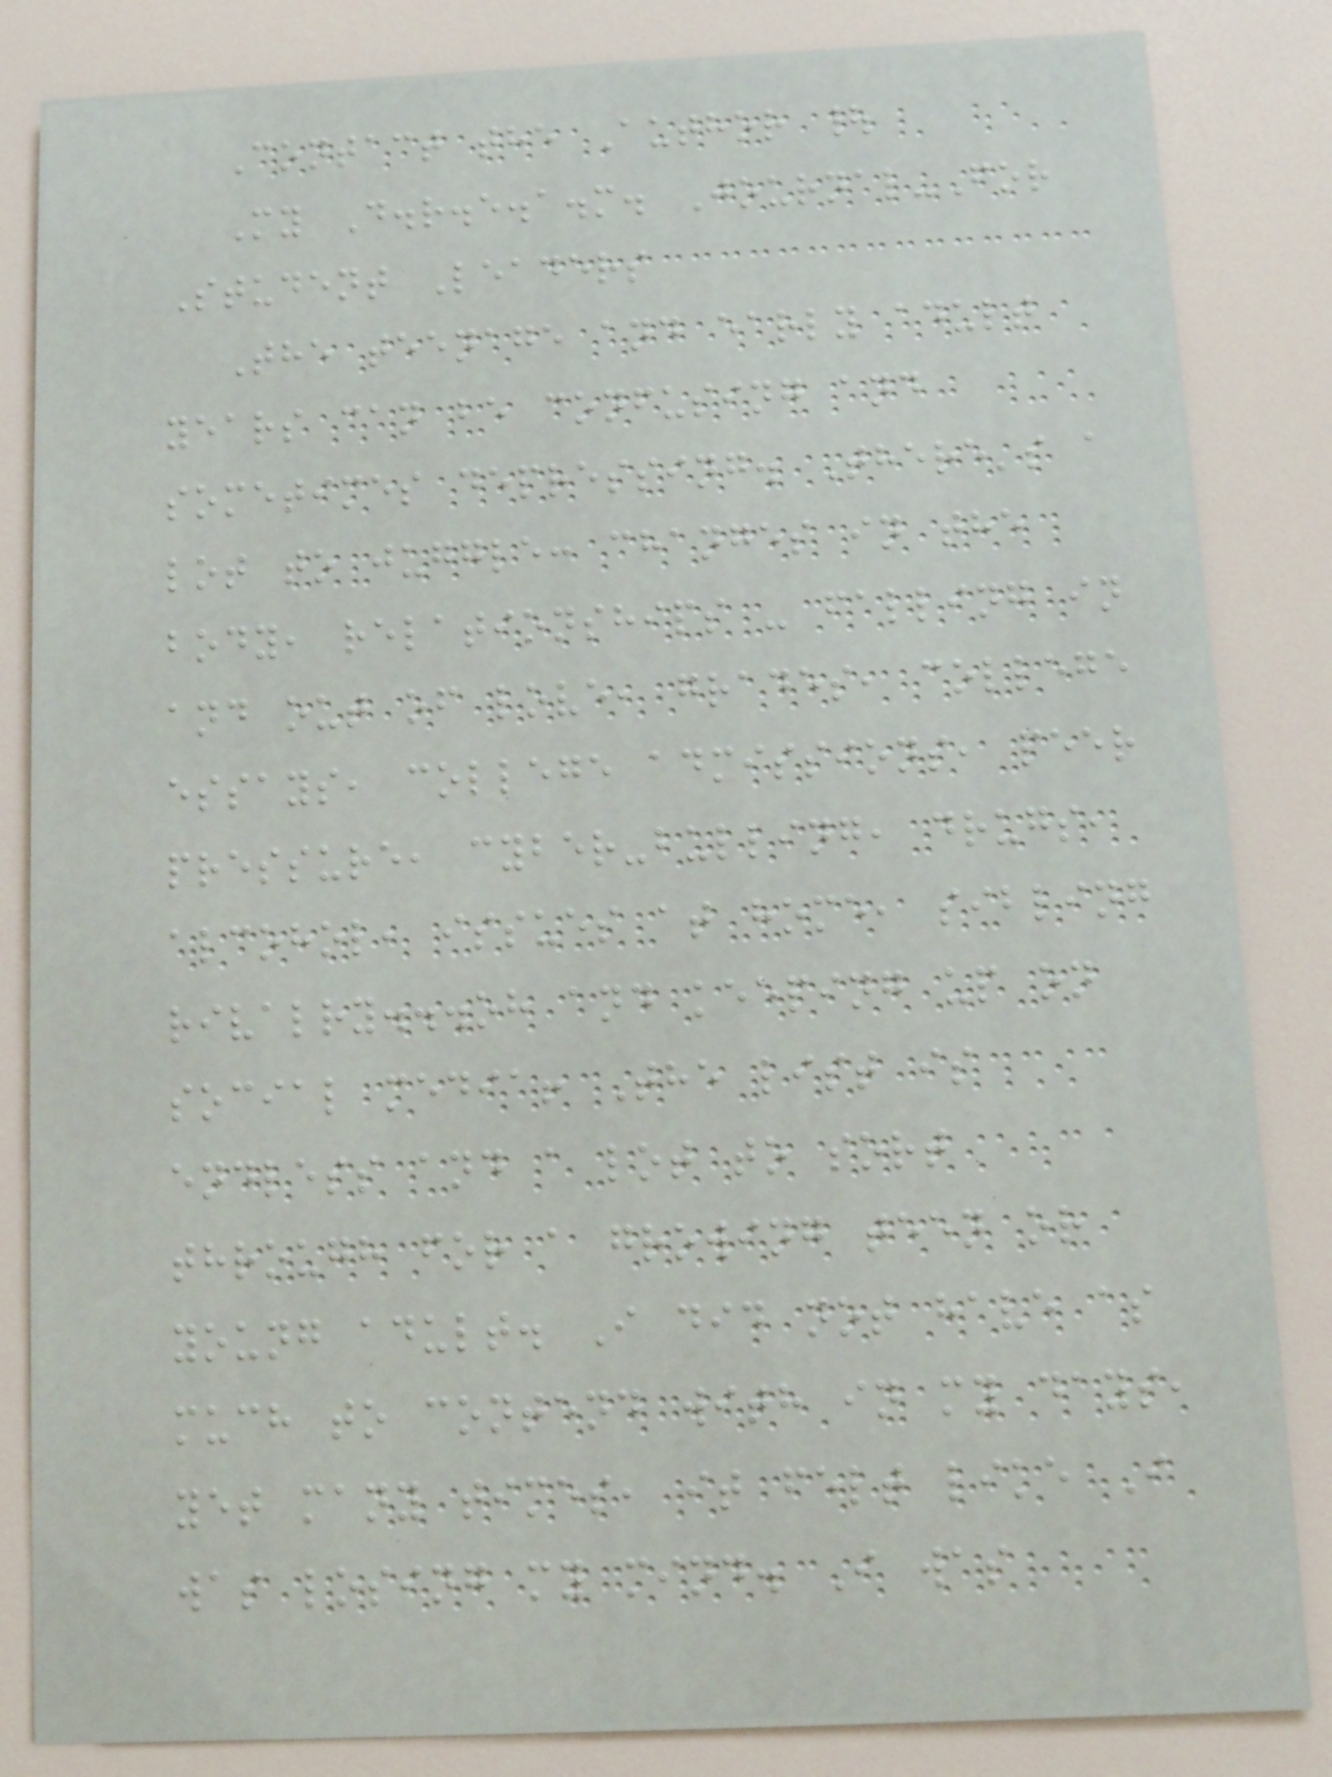Contact the Author |
My D.r.e.a.m. Journal-For
Student Leaders
The teenage and early adult
years can be confusing and
sometimes depressing. There's a
lot to juggle: changes in the
body, relationships - falling in
and out of love, grades, college
essays, college admissions, peer
pressure, cyber-bulling, drugs,
alcohol, issues at home, sibling
rivalry...oh and keeping up on
social media! The list is
endless and a lot to sort
through for a growing teen or
young adult. I did not have as
much to contend with in my days,
yet many times, it felt like I
was losing my mind. I was
